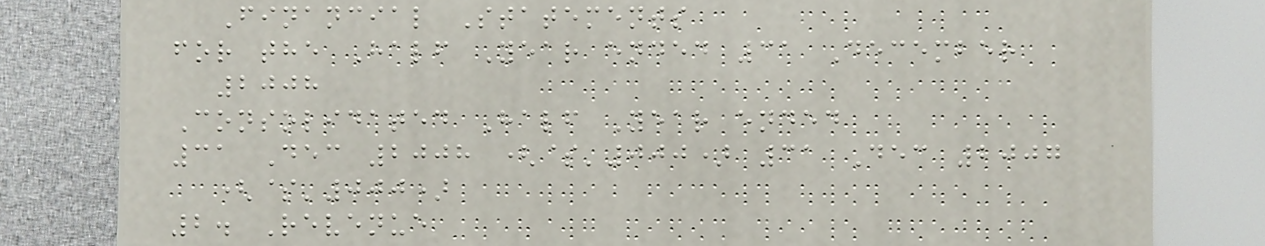Financial Statements
for the Half Year ended 31 December
2008
Consolidated Half Year ended
31 Dec 2008 ($'000) 31 Dec 2007
($'000)
2. Revenue
